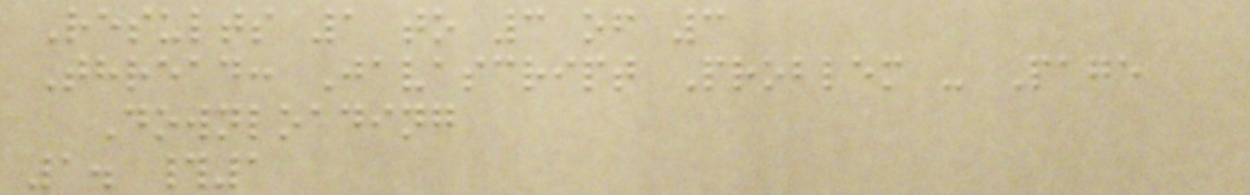Results 1 to 3 of 3
Thread: Javascript Problem - Page
Downloading
1. #1
